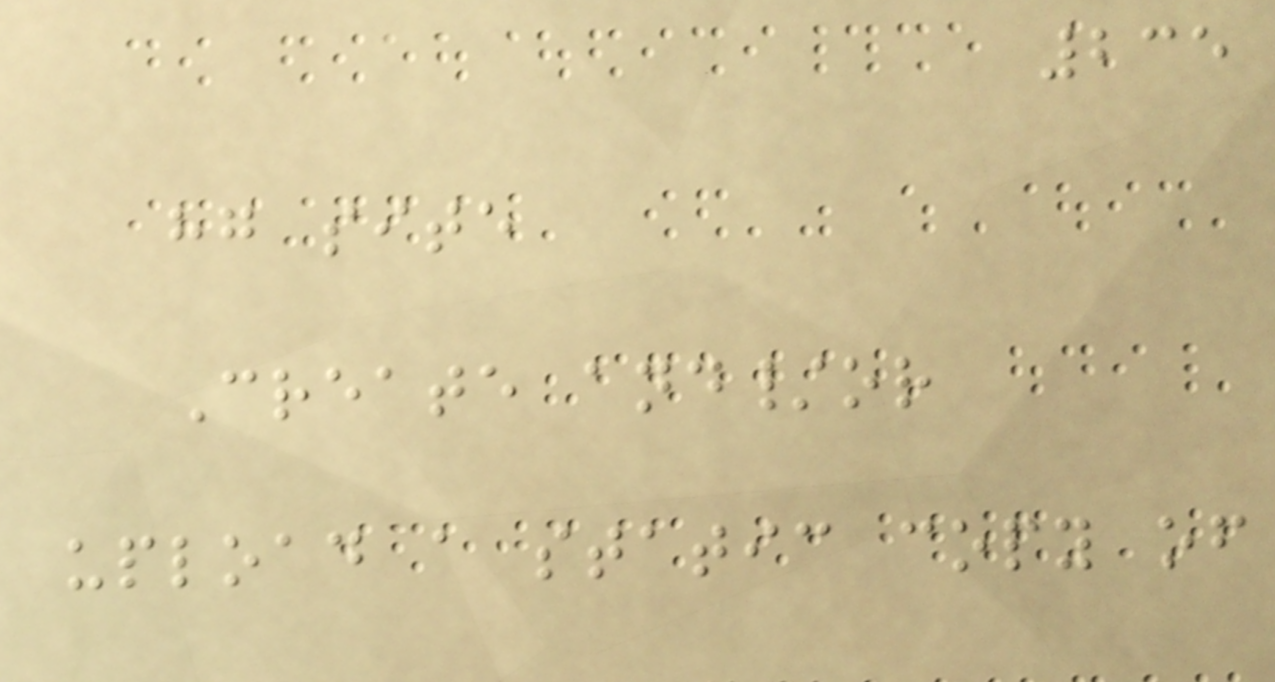235
hg site
Create and/or
upload a static copy of
